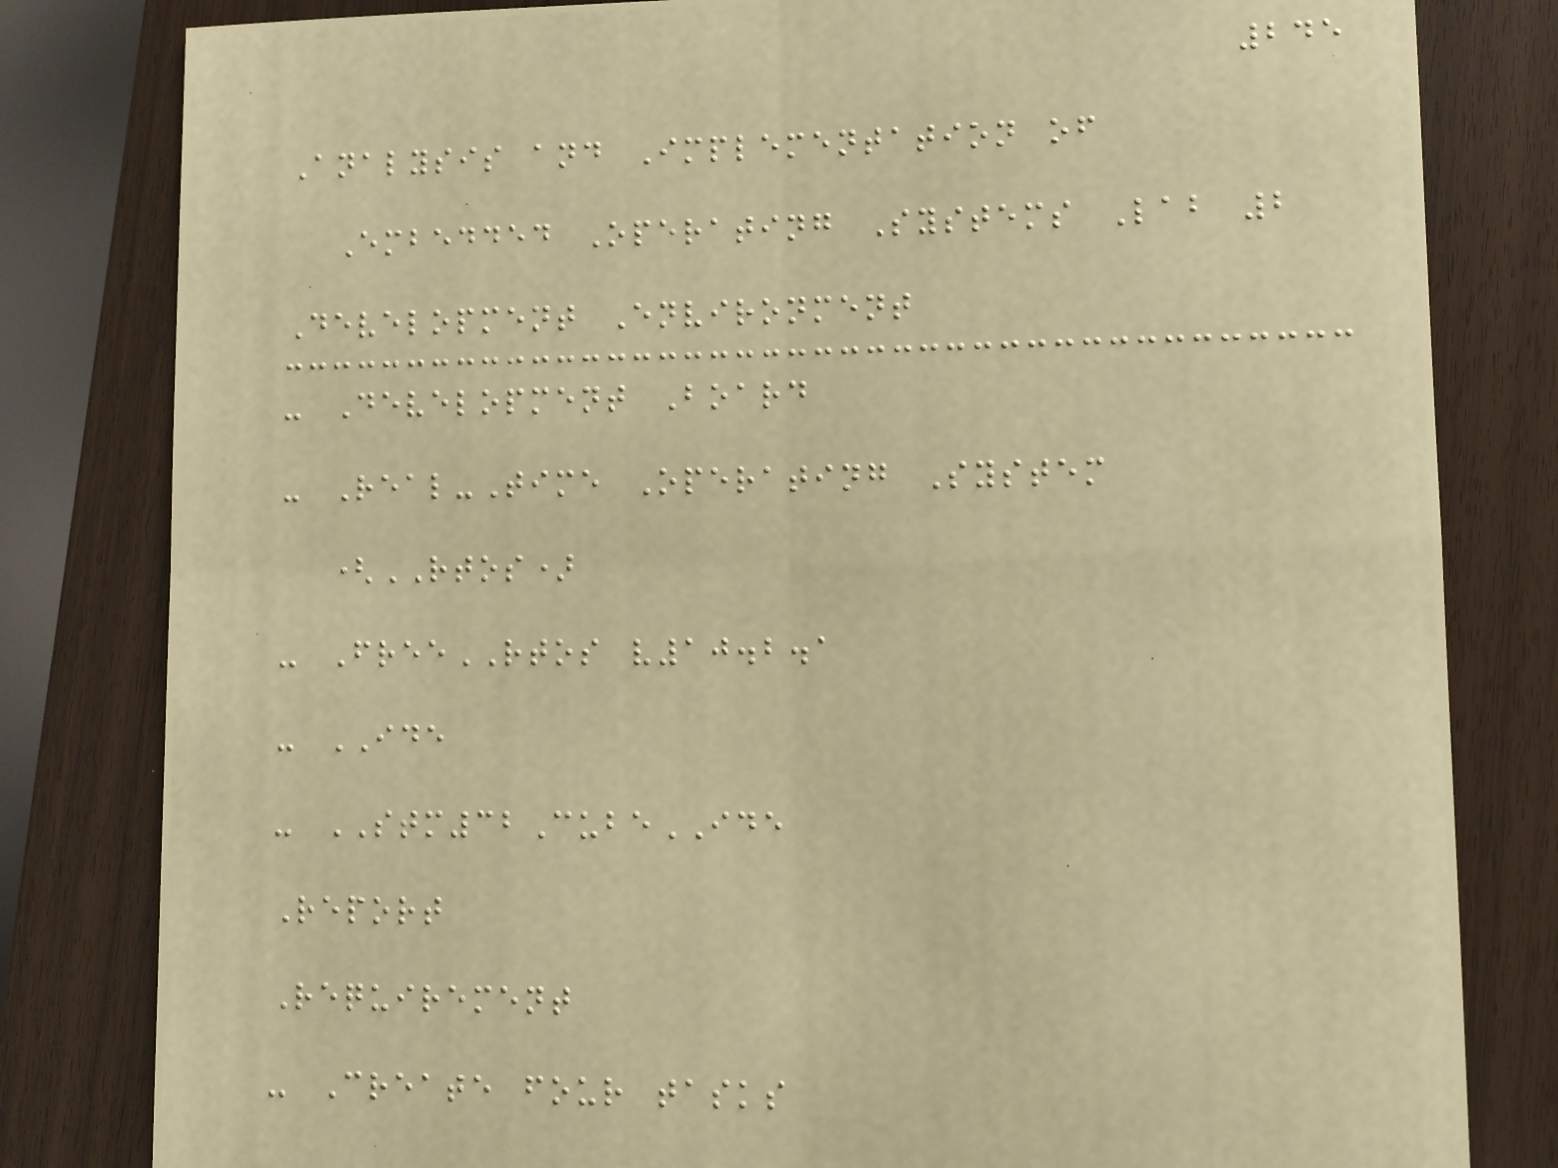245
Analysis and Implementation of
Embedded Operating Systems Lab 2
Development Environment
- Development Board
- Real-Time Operating System
(RTOS)
- FreeRTOS v10.2.1
- IDE
- STM32CubeIDE
Report
Requirement
- Create four tasks
